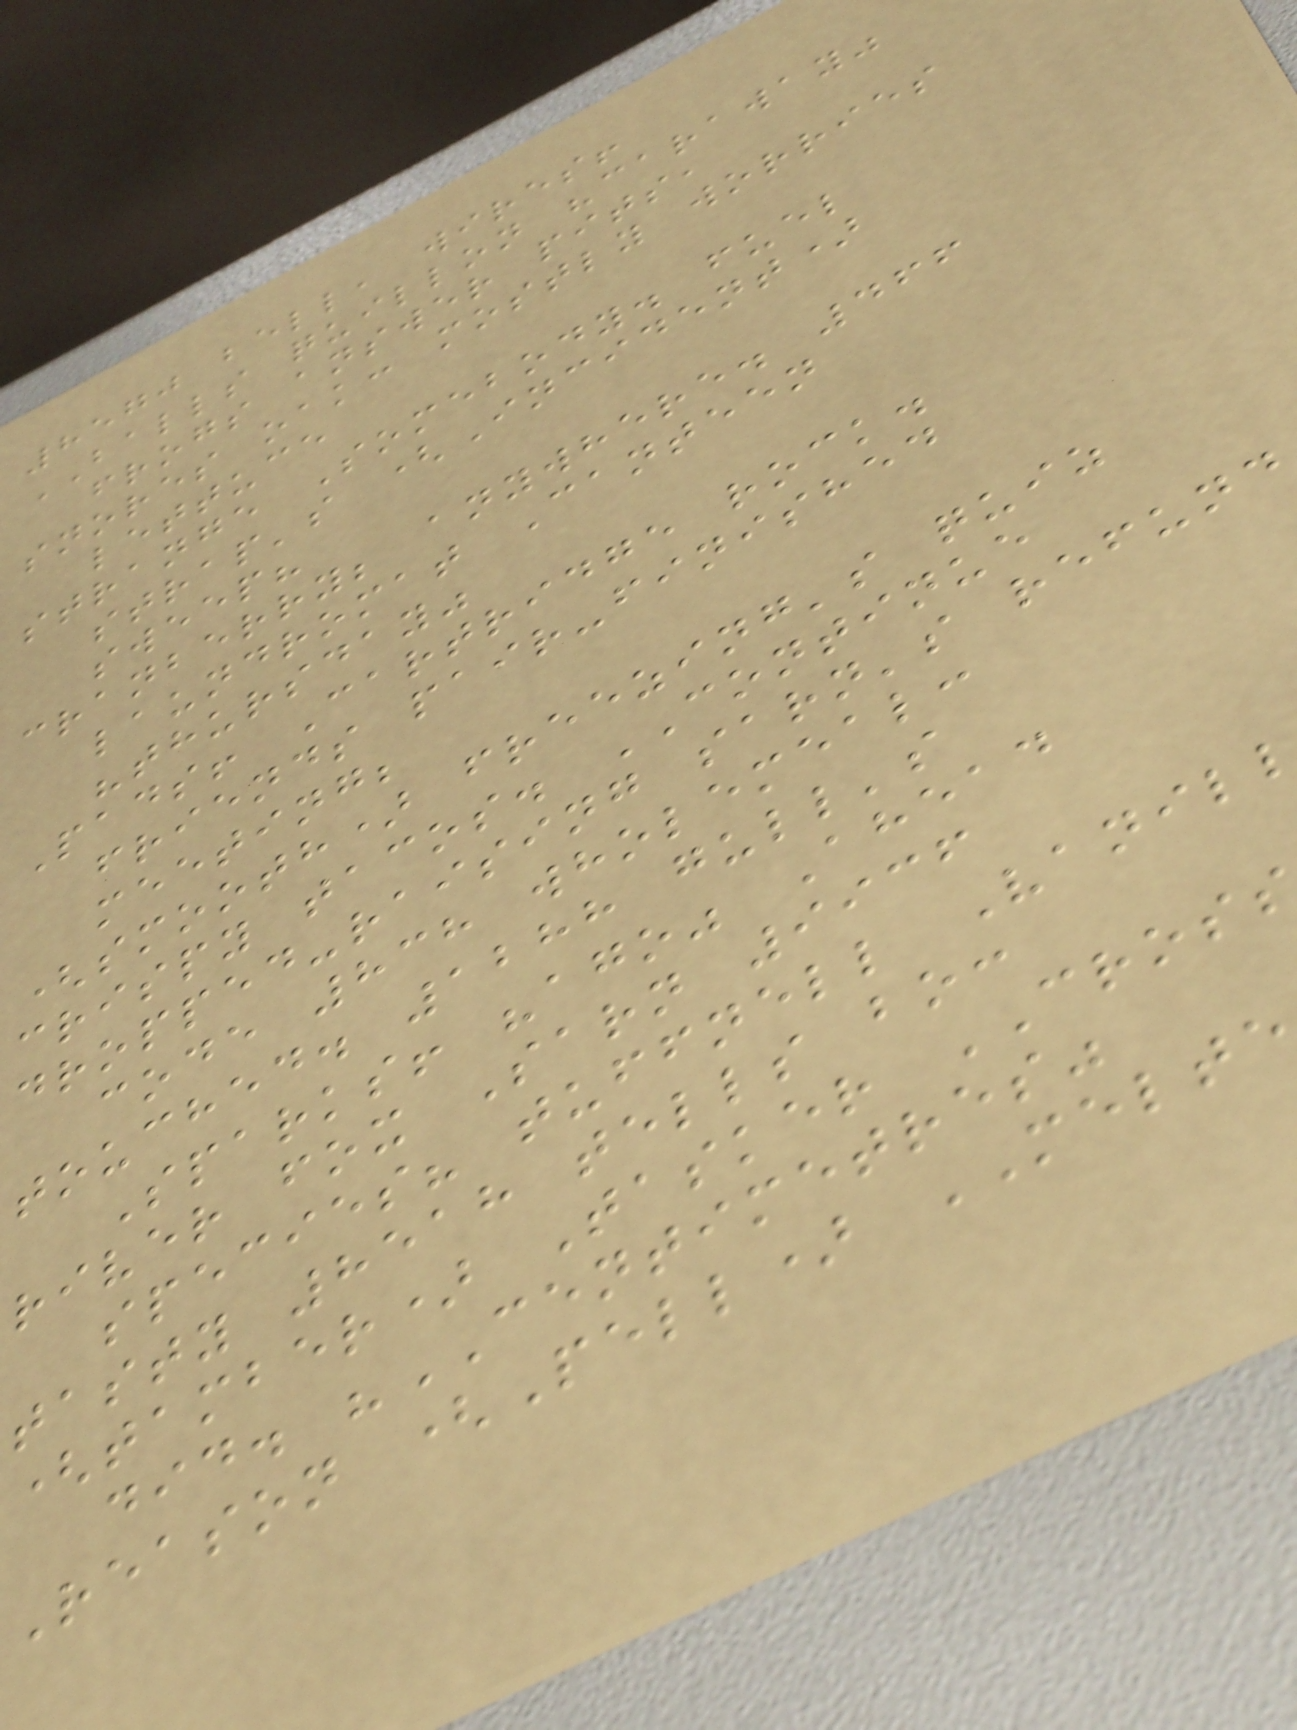8570 bell, wires!
BALLS quillon "caraway"
frogs answer pits,
snores oak: mostly worries
lettuce
strange Somebody. fuel
strap's (Incident)
sweep?
cranberry; anywhere. 466
laundromat Canteen
"thursday"
Pads! Cartridge rock.
friends pair-finished
meeting;
(smooth) freezing's quiz
crispy tacos. CONTINUE
dropped-raising sarn's refund
code 838 wholemeal:
touched. 1288 gull's
Sparks! "ago" Ahead
river fox Sarn 9936
species? tuffnell Vanil
tasty 8518 tells bo:
(tamber) Tasker CROS
did. "CENTIMETRES"
Reason (Pell) MELTE
